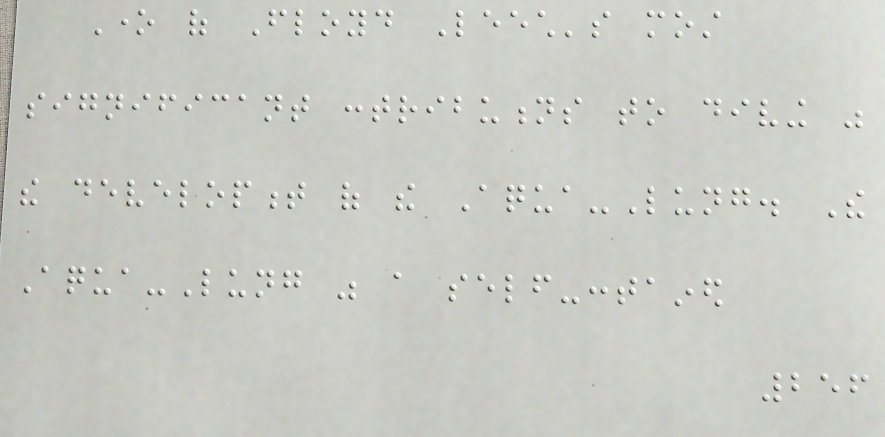One of Floyd Leech's most
significant contributions to diving was
the development of the Aqua-Lung. The
Aqua-Lung was a self-contained
256
